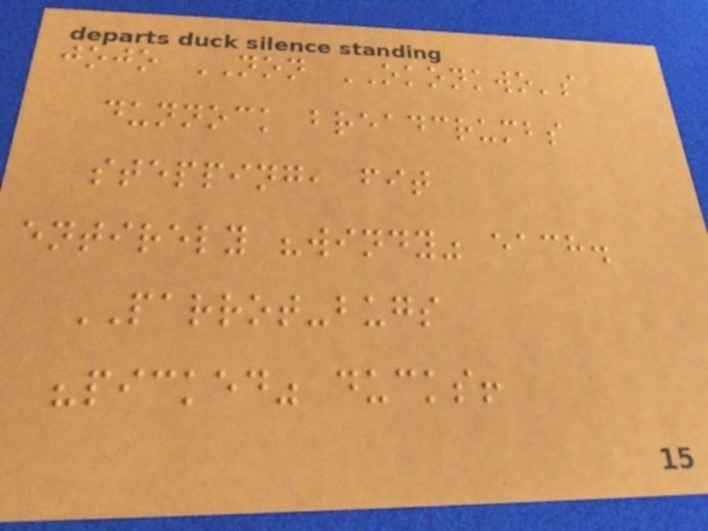jojo NON OKONKWO's
dunnock breadcrumbs
stepping, fit
entirely "windy" each.
PARROT-bugs
"picked" ducks!
